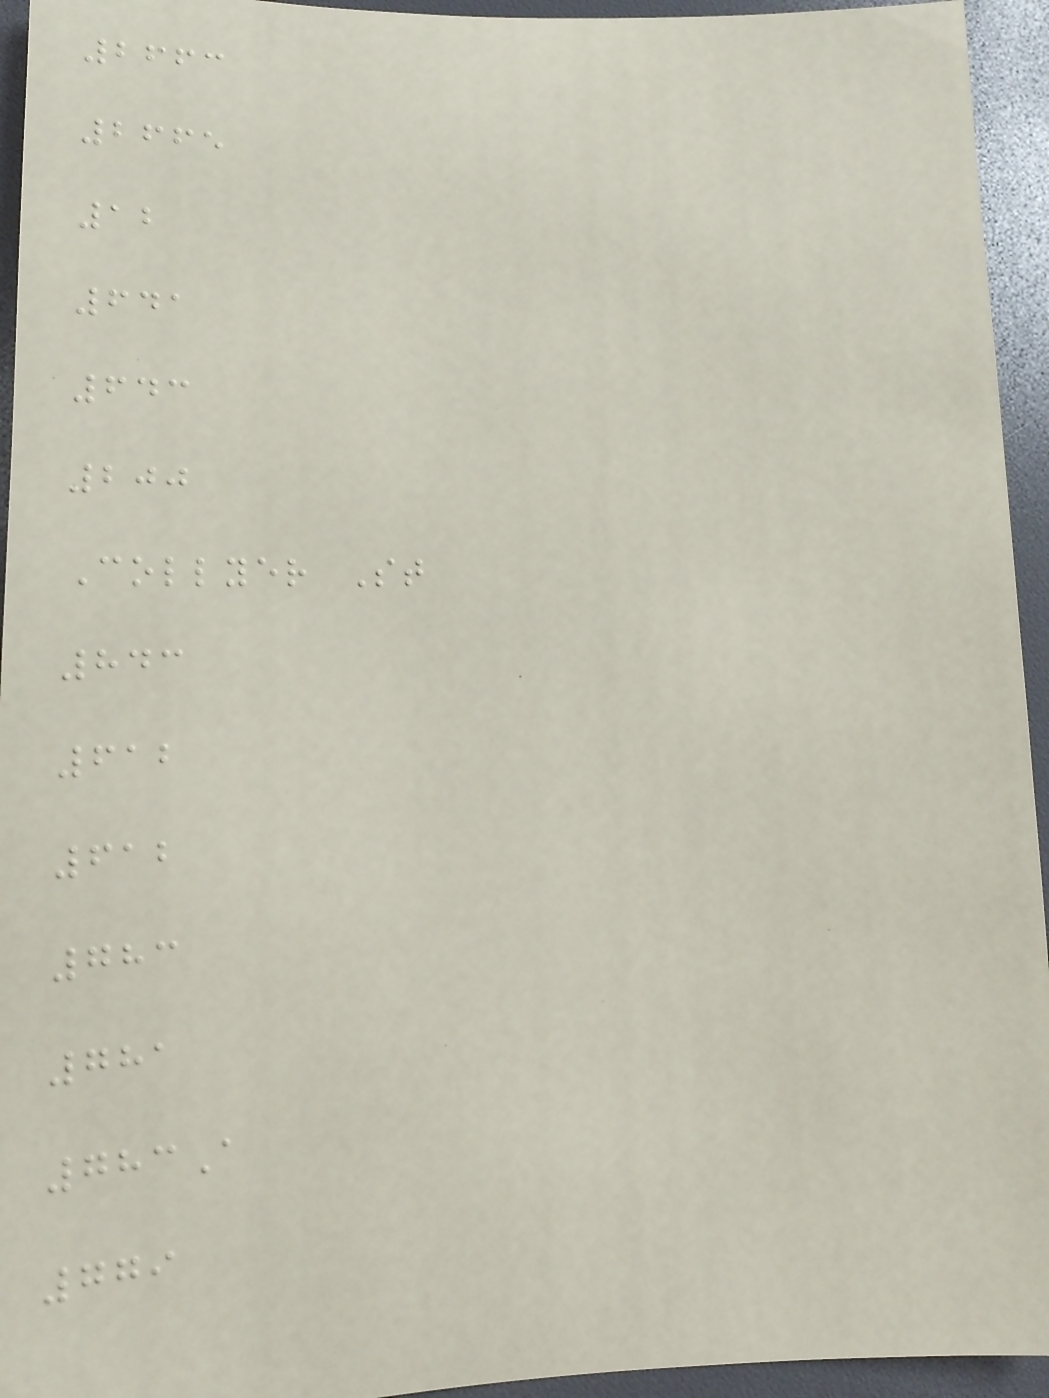2663
2665
12
641
643
200
Collyer St
843
612
612
783
781
783A
779
